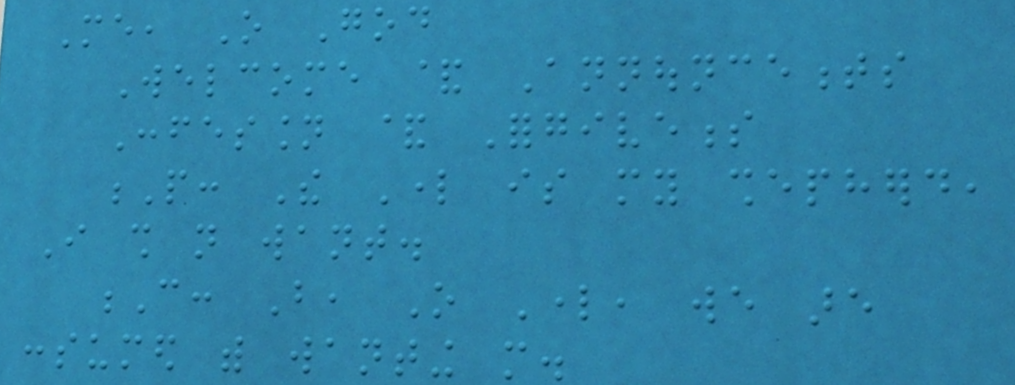Me, O God
Welcome & Announcements
Confession & Forgiveness
P: The Lord is my shepherd,
I shall not want.
C: But, O Lord, we are
consumed with wanting more.
